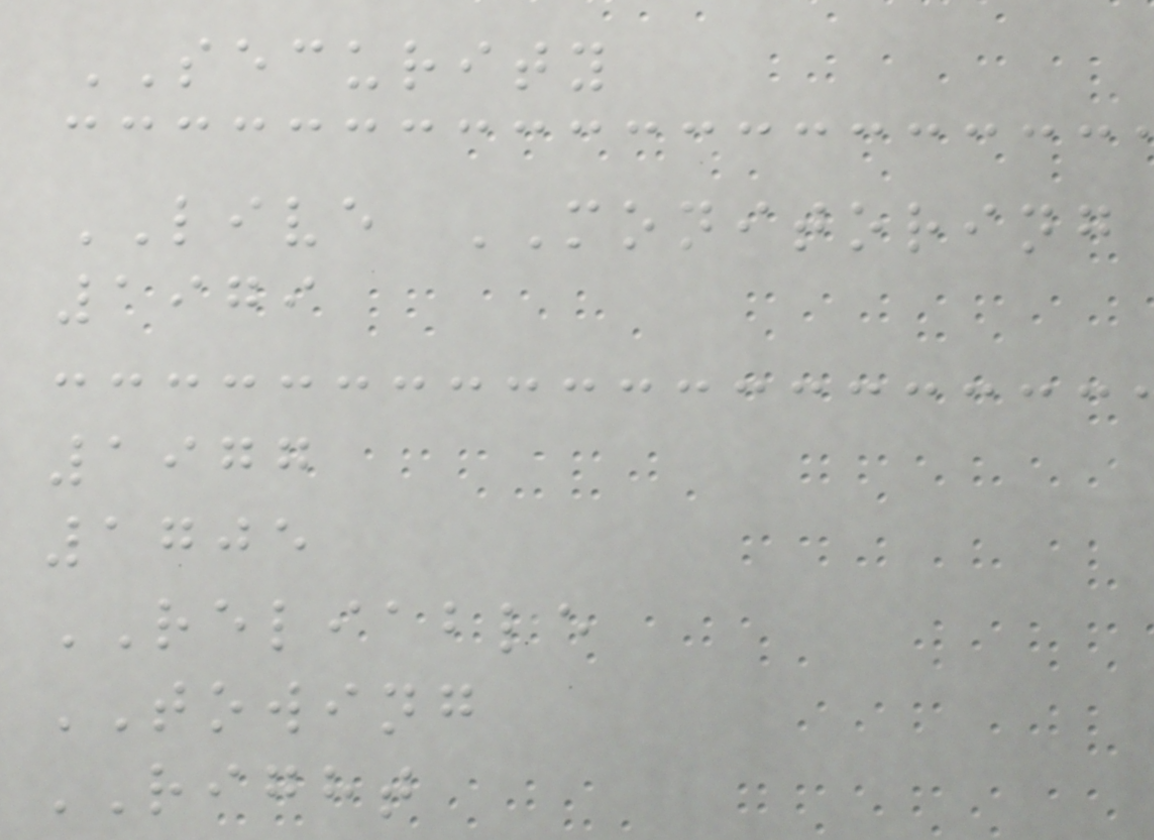SECURITY
LIVE MONITORING
1979
1977
1705
RELIABLE
TOWING
RIGHT
